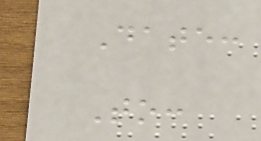Date:
To:
